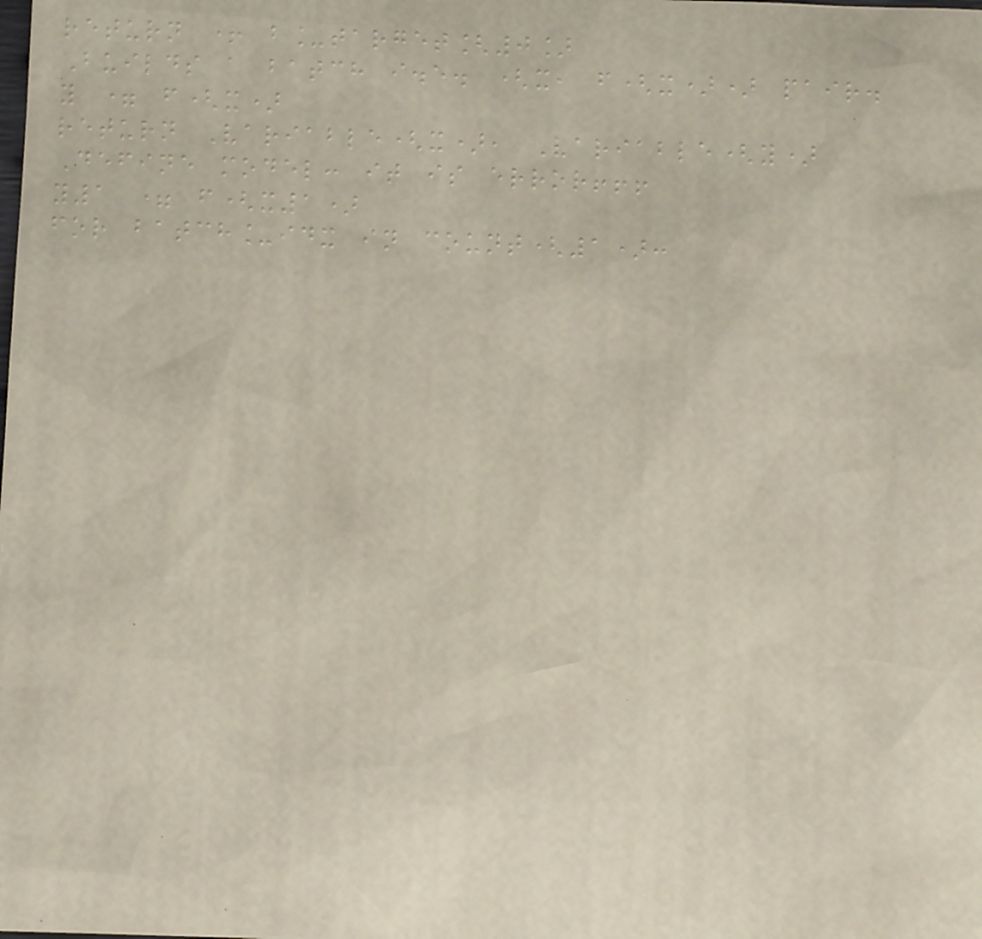return + b_target[0]
Builds a batch i.e. (x, f(x)) pair.
y = f(x)
return Variable(x), Variable(y)
Define model: it is error!!!
y1 = f(x1)
for batch_idx in count(1):
